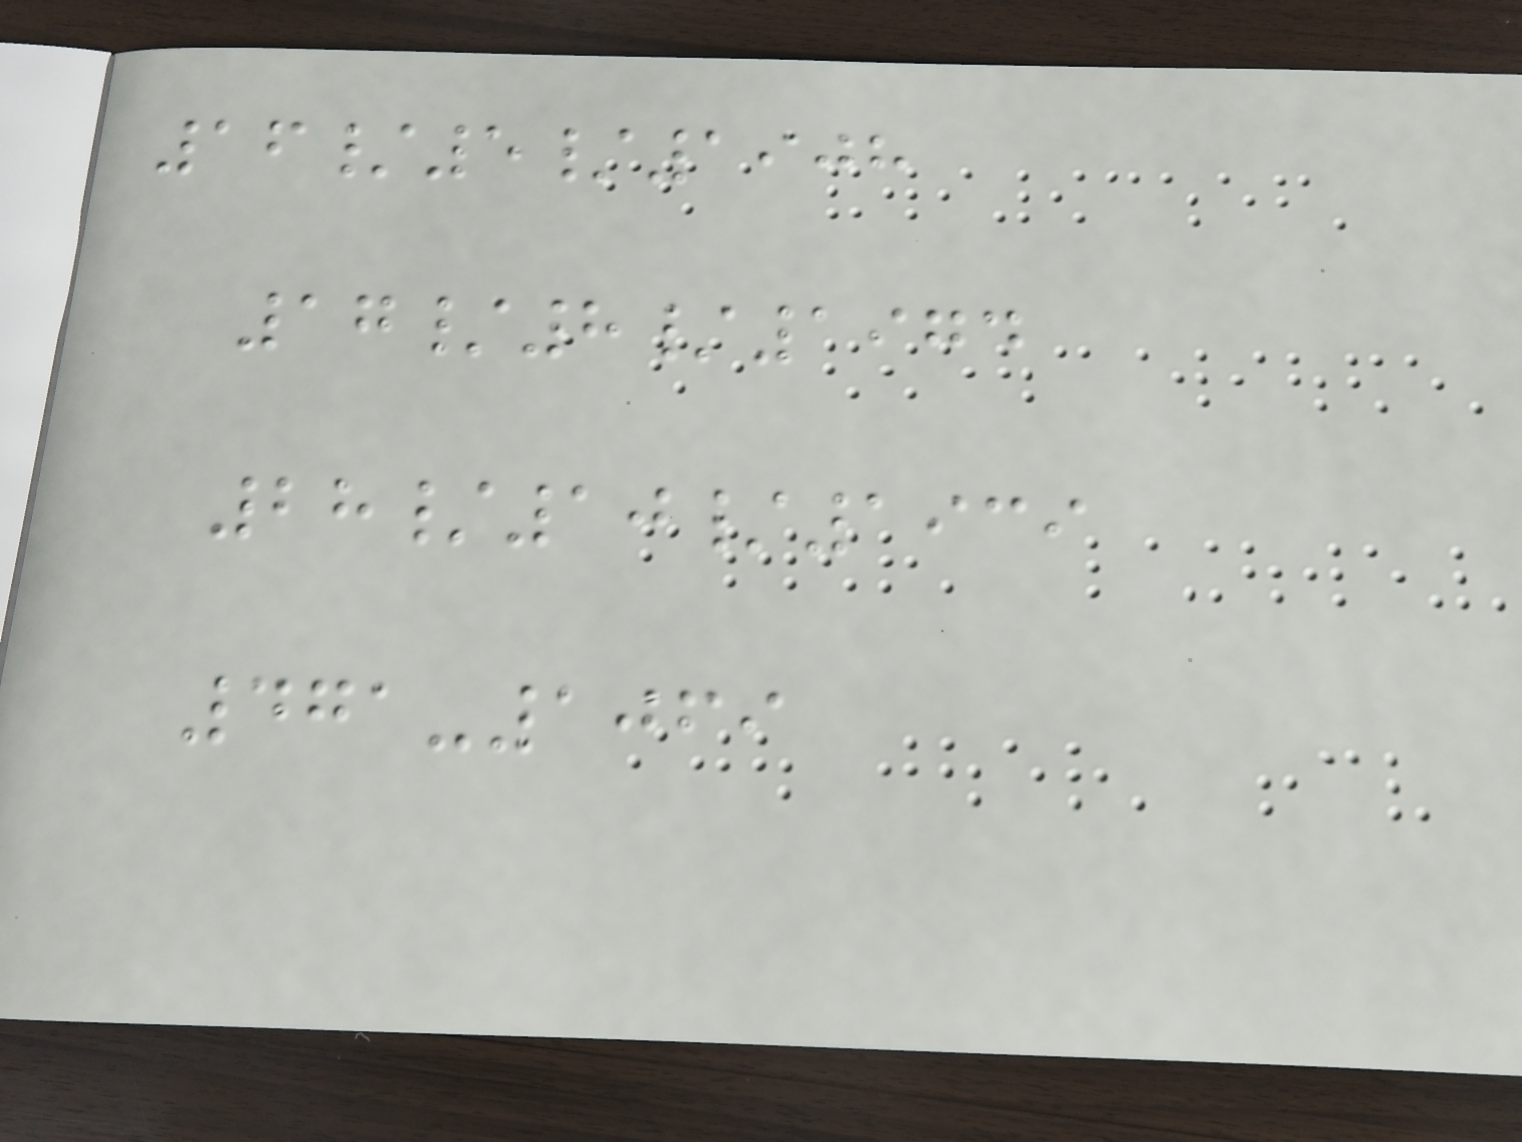16/5/1908
17/8/1974
28/10/1939
471-1069
